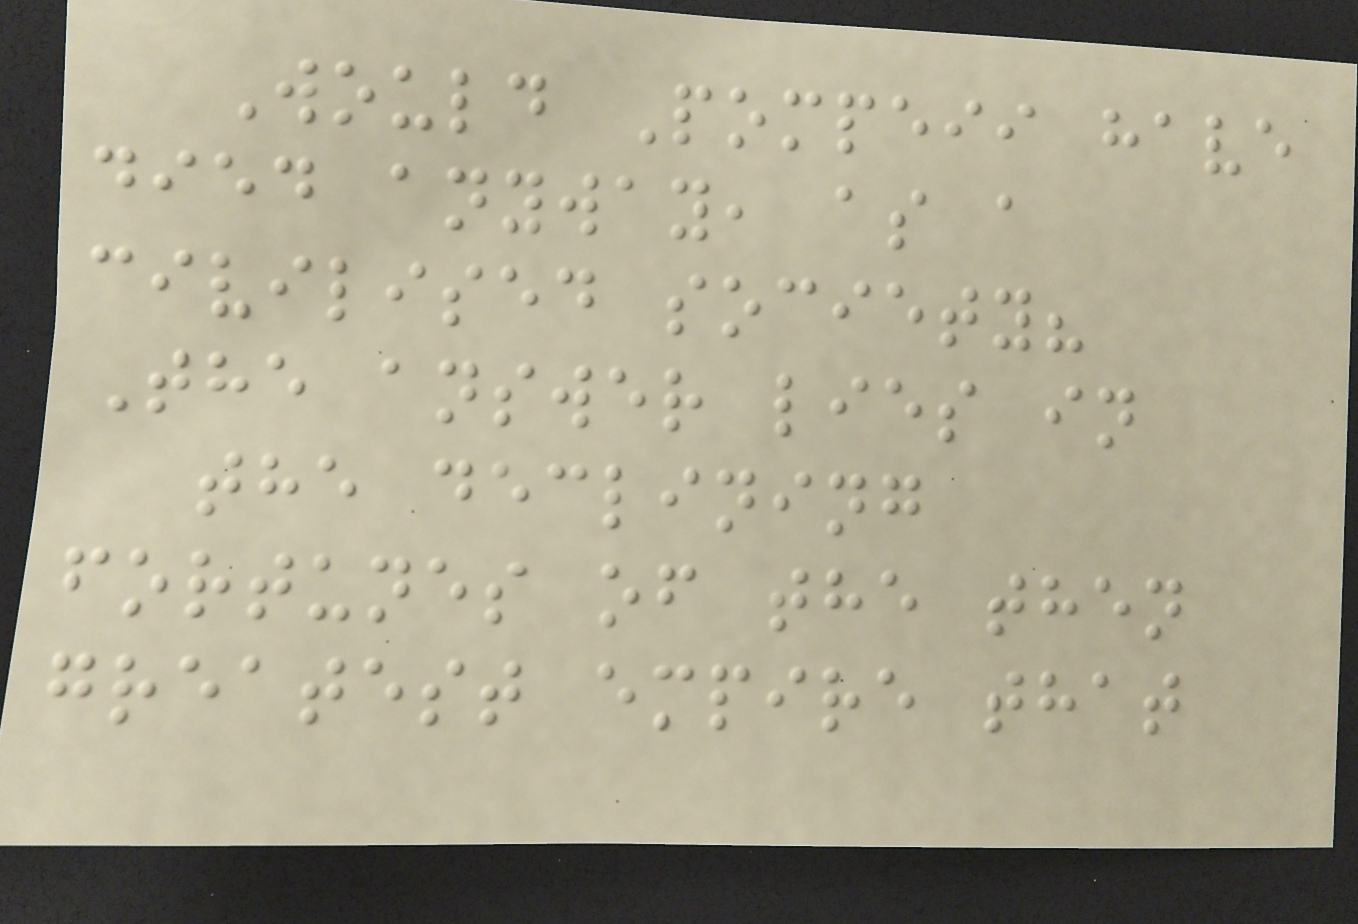Would Pompeii have
died anyway, as a
civilised society?
The answer lies in
the declining
fortunes of the then
greatest empire that
